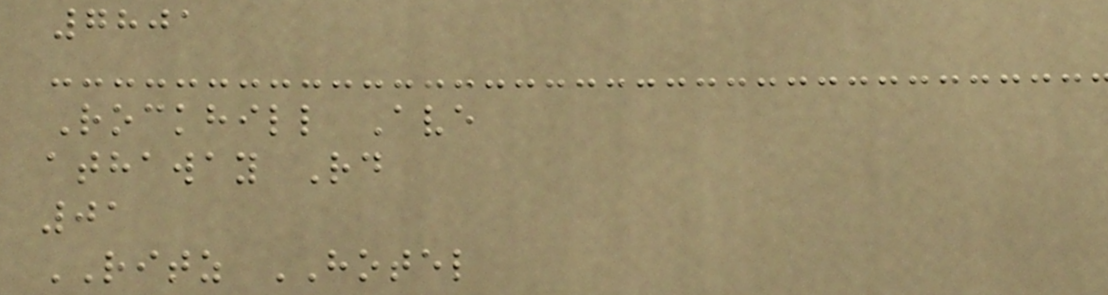7801
Rockhill Ave
athaway Rd
01
RITZ HOTEL
